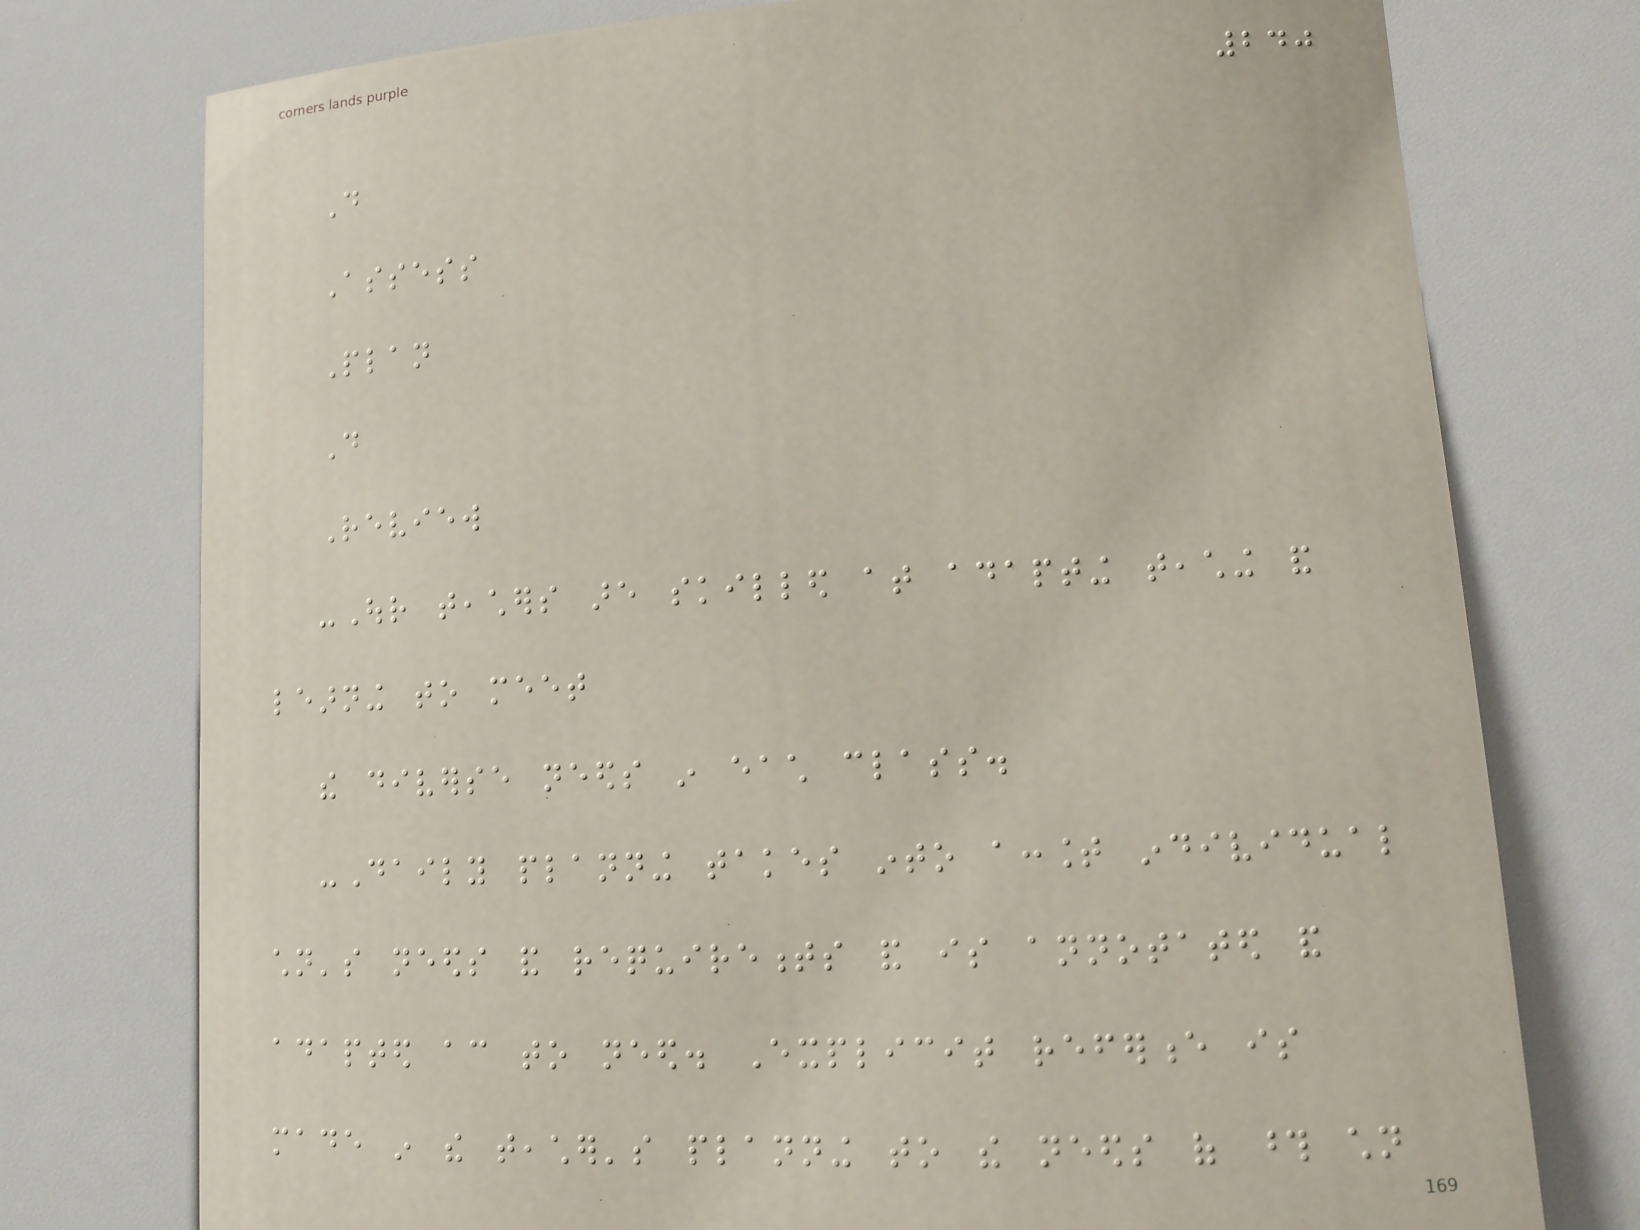240
Do
Assess
Plan
Do
Review
-Our teachers are skilled at adapting teaching and
learning to meet
the diverse needs in each class.
-Daily planning takes into account individual
children's needs and requirements and is annotated and
adapted according to need. Explicit reference is
made in the teacher's planning to the needs of those children
